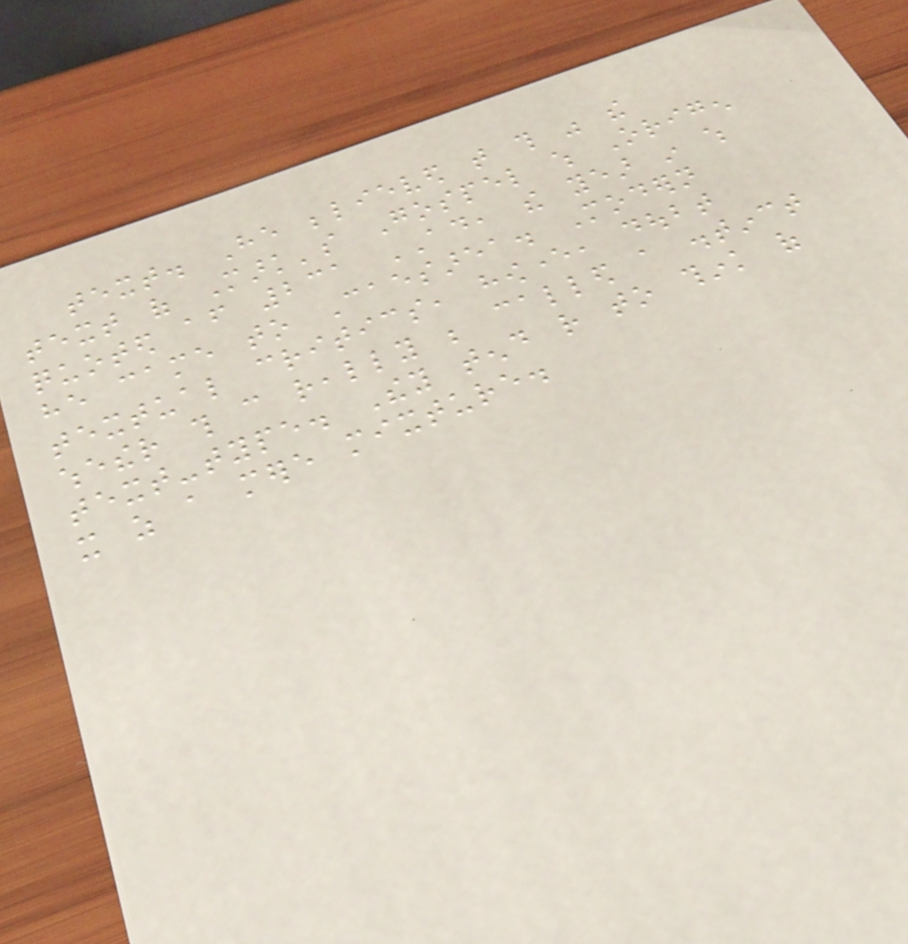text. He believed that this was the
text of Mark's Gospel which Origen
quoted after 231 AD, the year in which
he came to Caesarea. Modern
textual critics, however, doubt
whether this can really be called a distinct
text-type. They tend rather to think of
it as a mere mixture.
